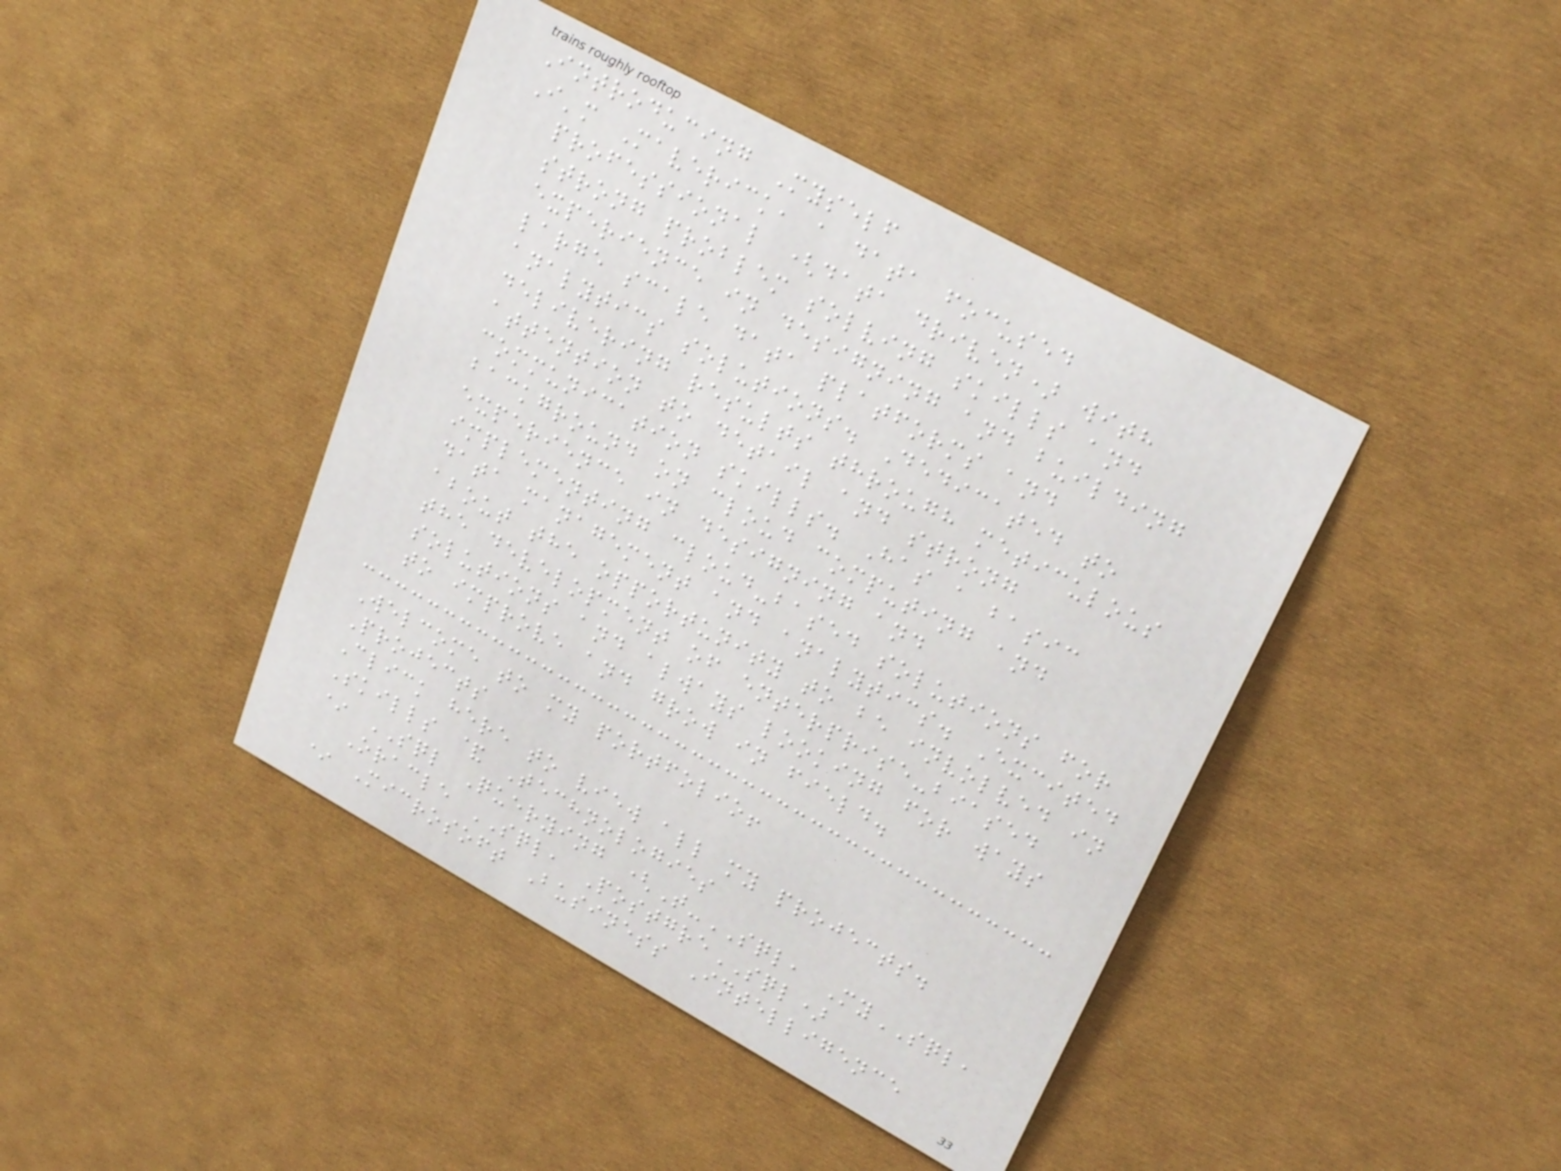Introducing Myself
I'm Maverick, a data focused
professional (data driven) with
strong problem solving skills and
experience in designing and building
large scale data platforms and
analytics solutions. Dedicated to
delivering results through meticulous
attention to detail and strong
communication skills. Has a basic
background on cloud computing and
experience in designing and
implementing cloud-based solutions for
data management and analytics. Excited
about the opportunity to be involved in
the development of enterprise-biased
solutions and always looking for ways
to improve and grow in field.
Welcome to my portfolio!
Projects
Click here to view all my projects.
Skills & Technologies
* SQL Querying (T-SQL, MySQL,
Oracle SQL, PostgreSQL)
* Microsoft Business Intelligence
